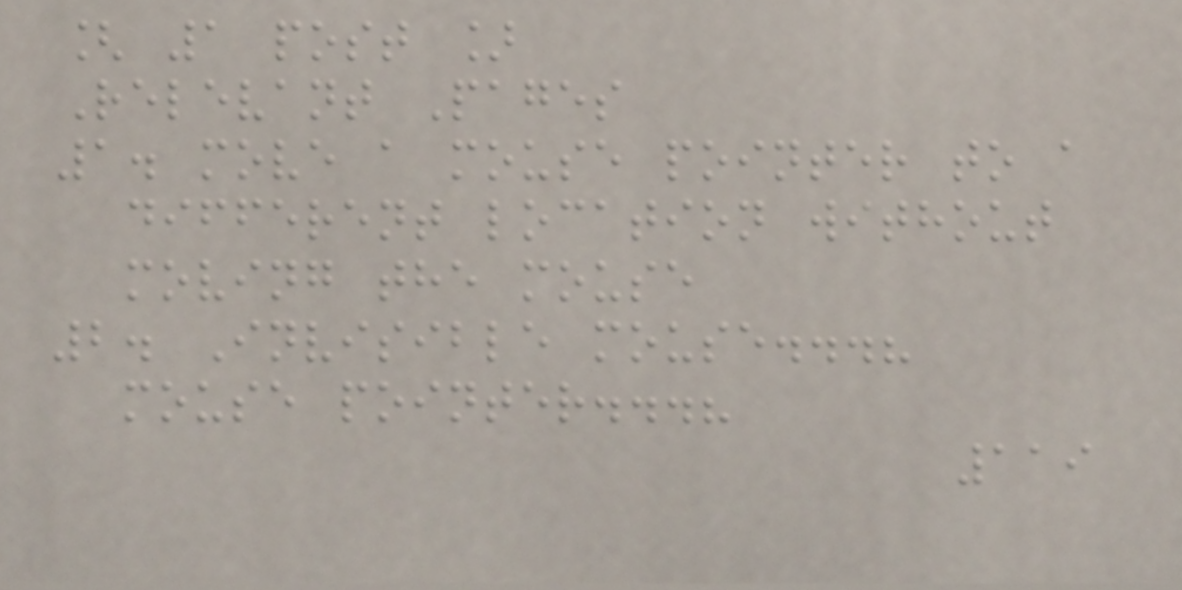[ 1 post ]
Relevant Pages
1. move a mouse pointer to a
different location without
moving the mouse
2. Invisible mouse...?
mouse pointer...?
119
